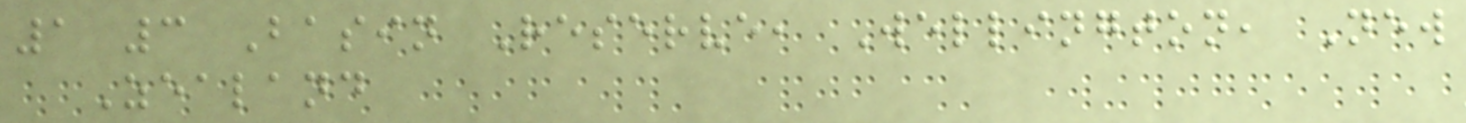1 3 Basin Reserve, Wellington, New
Zealand
